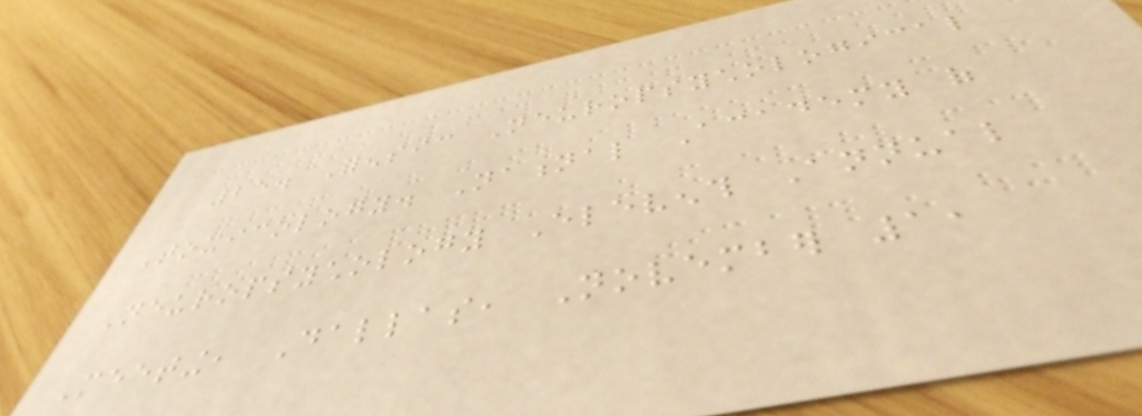25. Forensic Neuropsychological
Toxicology. National Academy of
Neuropsychology Eleventh Annual
Meeting, Dallas, November 1,
